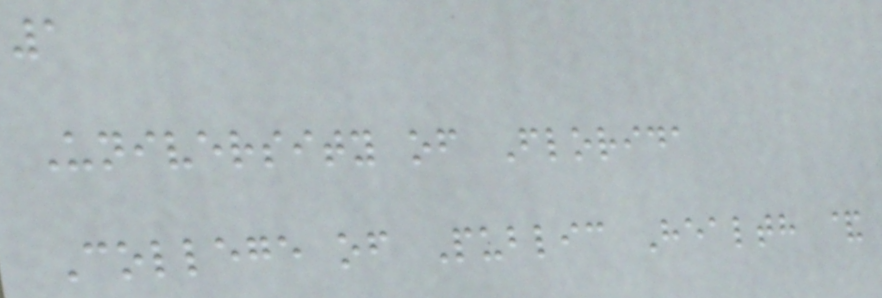1
University of Florida
College of Public Health &
